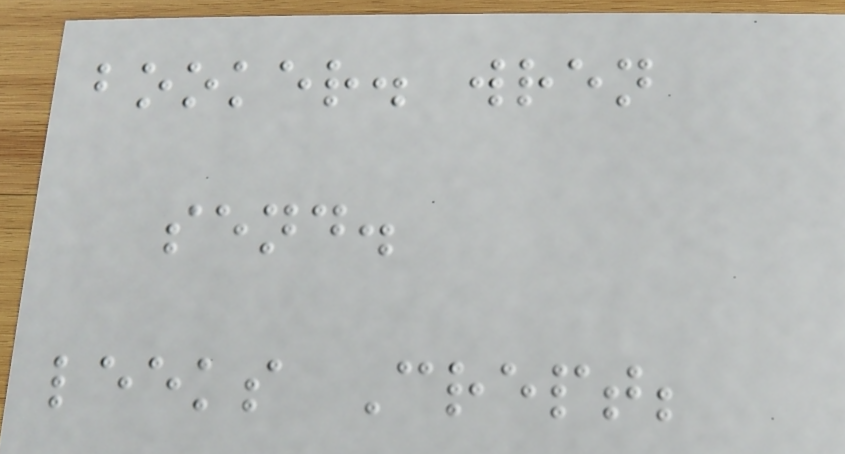booker. wren
send.
leeks Crept;
